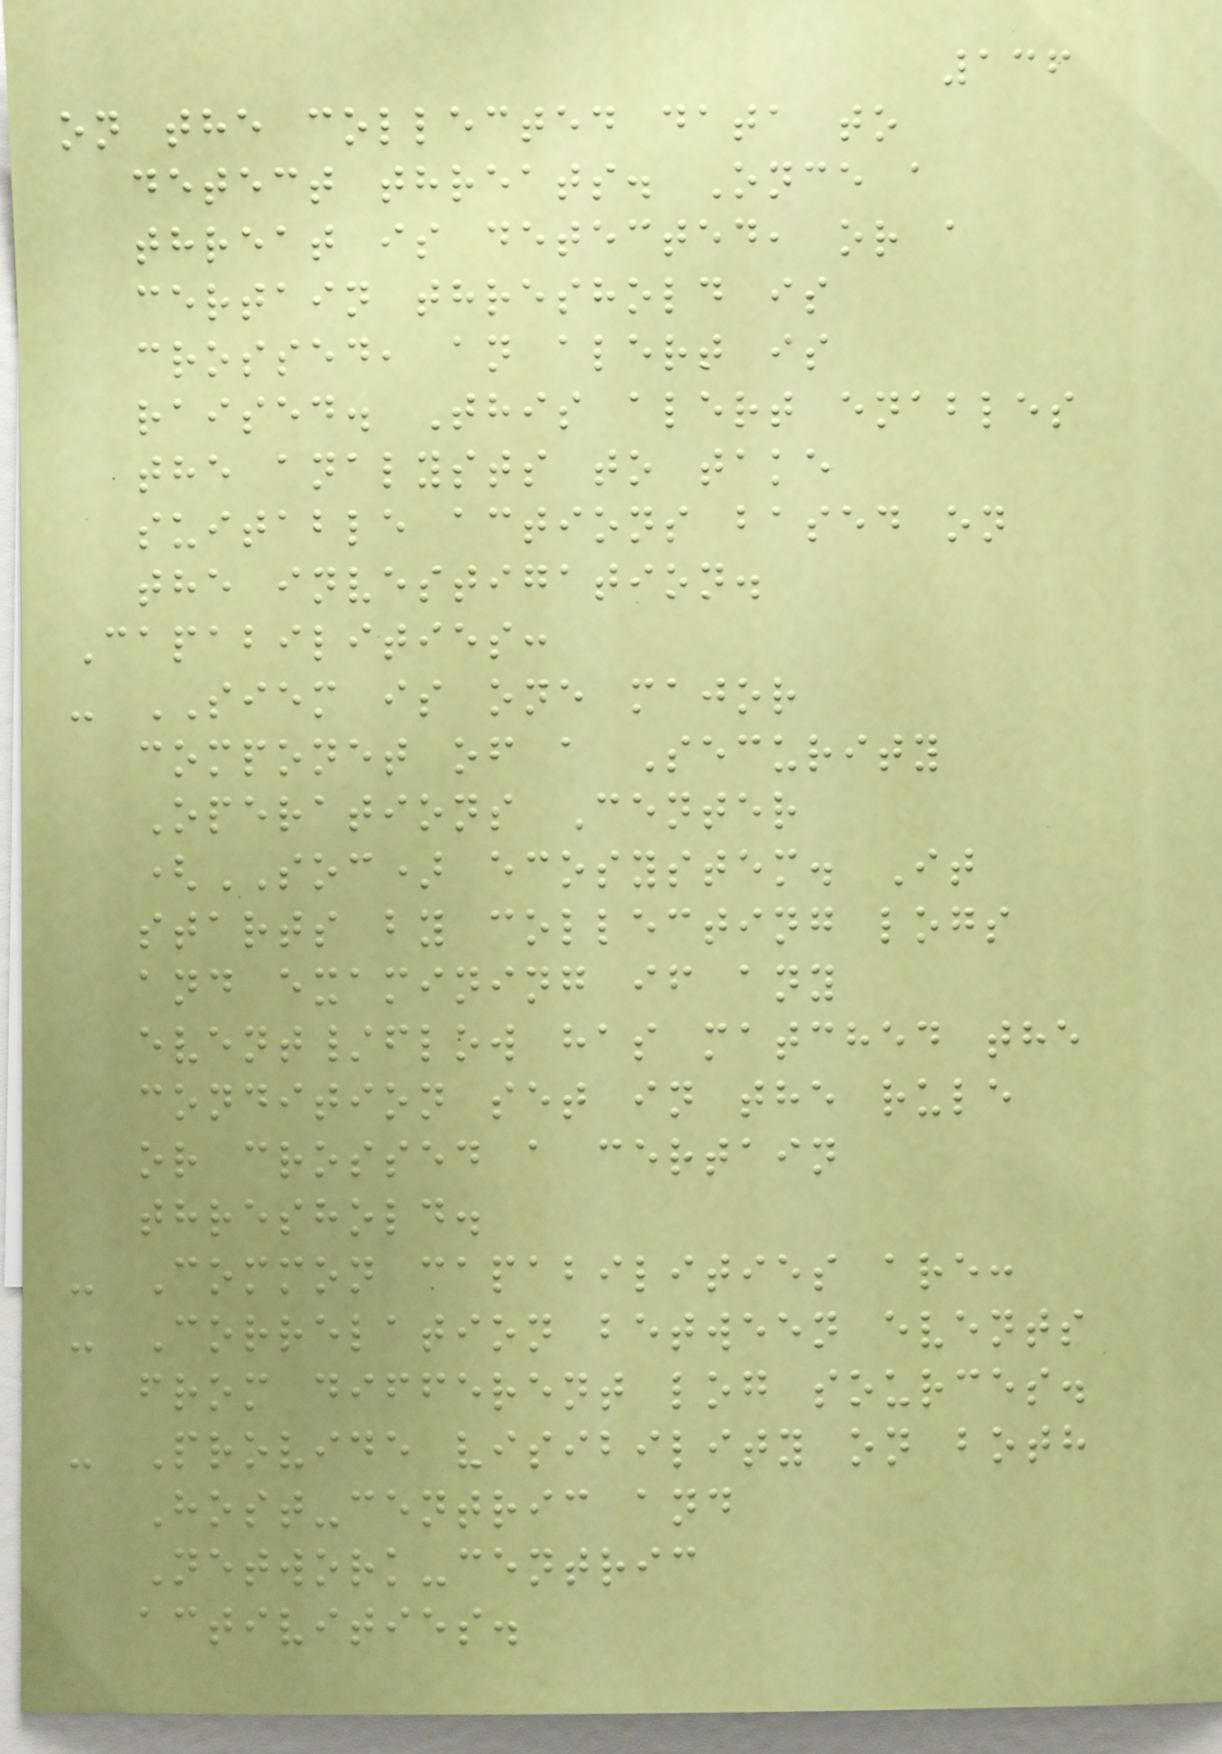136
on the collected data to
detect threats. Once a
threat is detected, or a
certain threshold is
crossed, an alert is
raised. This alert enables
the analysts to take
suitable actions based on
the investigation.
Capabilities:
- SIEM is one major
componet of a Security
Operations Center
(SOC) ecosystem. It
starts by collecting logs
and examining if any
event/flow has matched the
condition set in the rule
or crossed a certain
threshold.
- Common capabilities are:
- Correlation between events
from different log sources.
- Provide visibility on both
Host-centric and
Network-centric
activities.
